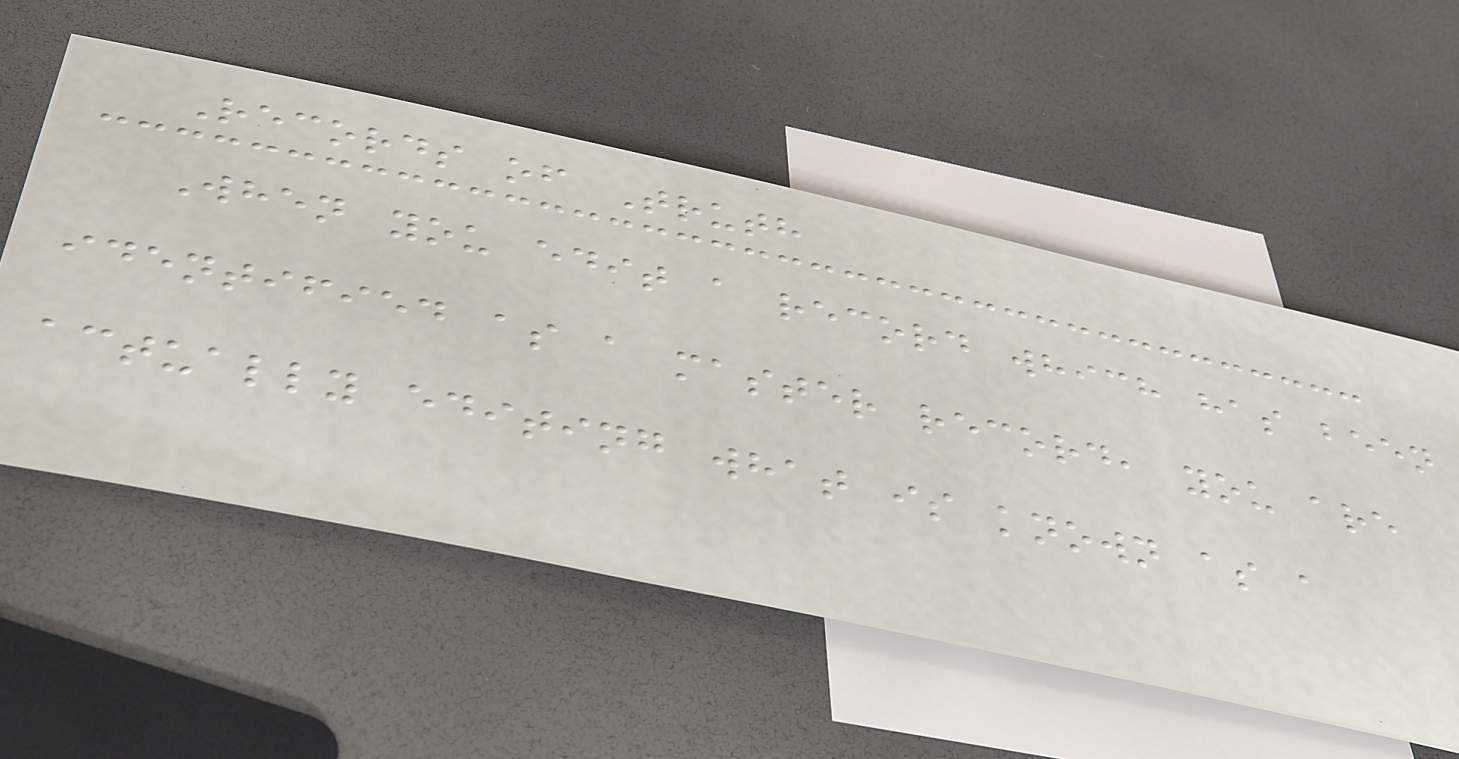Records of Truth
When you edit a record which has been
identified as a master record, you are
actually editing what is known as a
